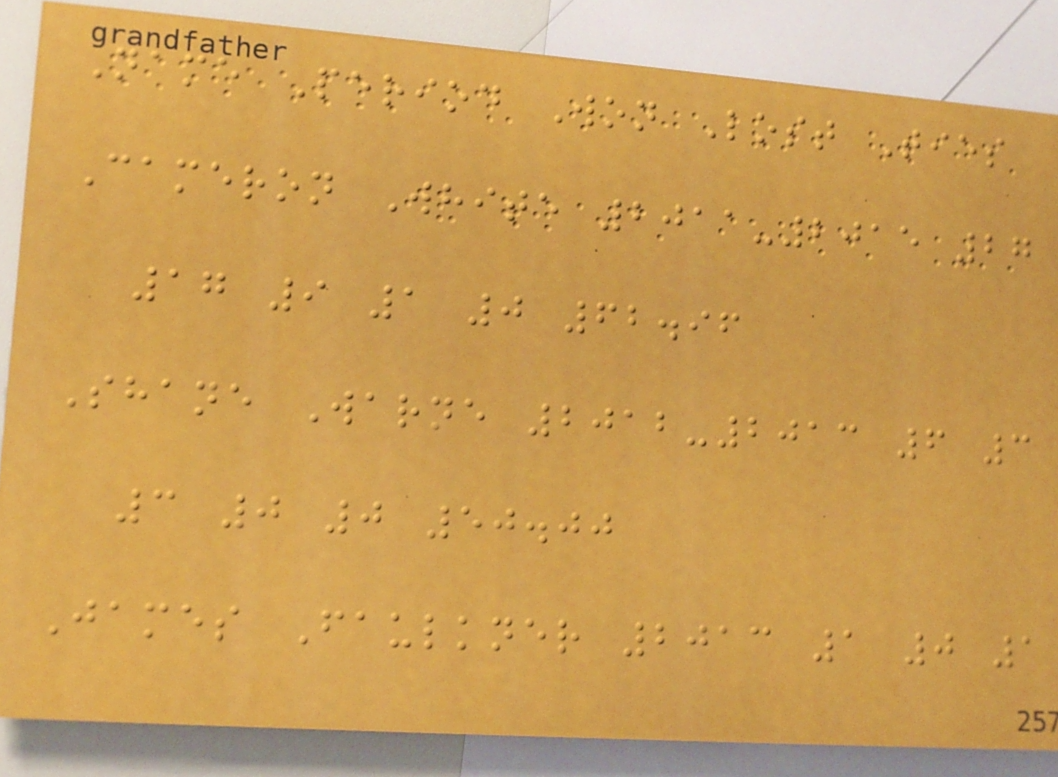Name Period Won Lost Ties
Cameron White 2011-2015 27
17 9 1 0 62.96
Shane Warne 2012-2013 6 3
3 0 0 50.00
James Faulkner 2013 1 0 1
